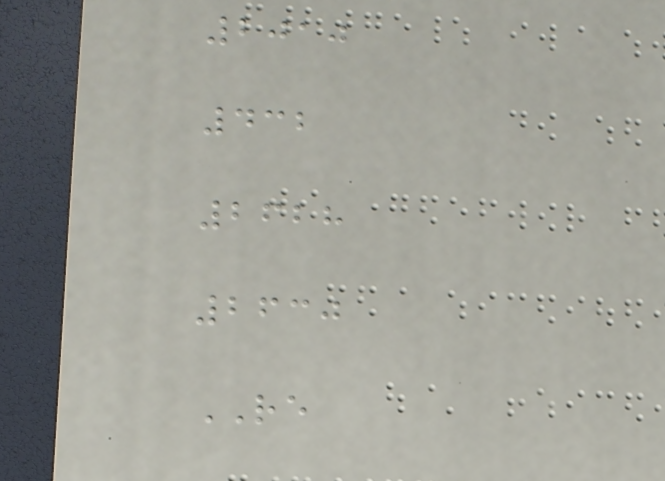2010
432
2628
2630
RE
